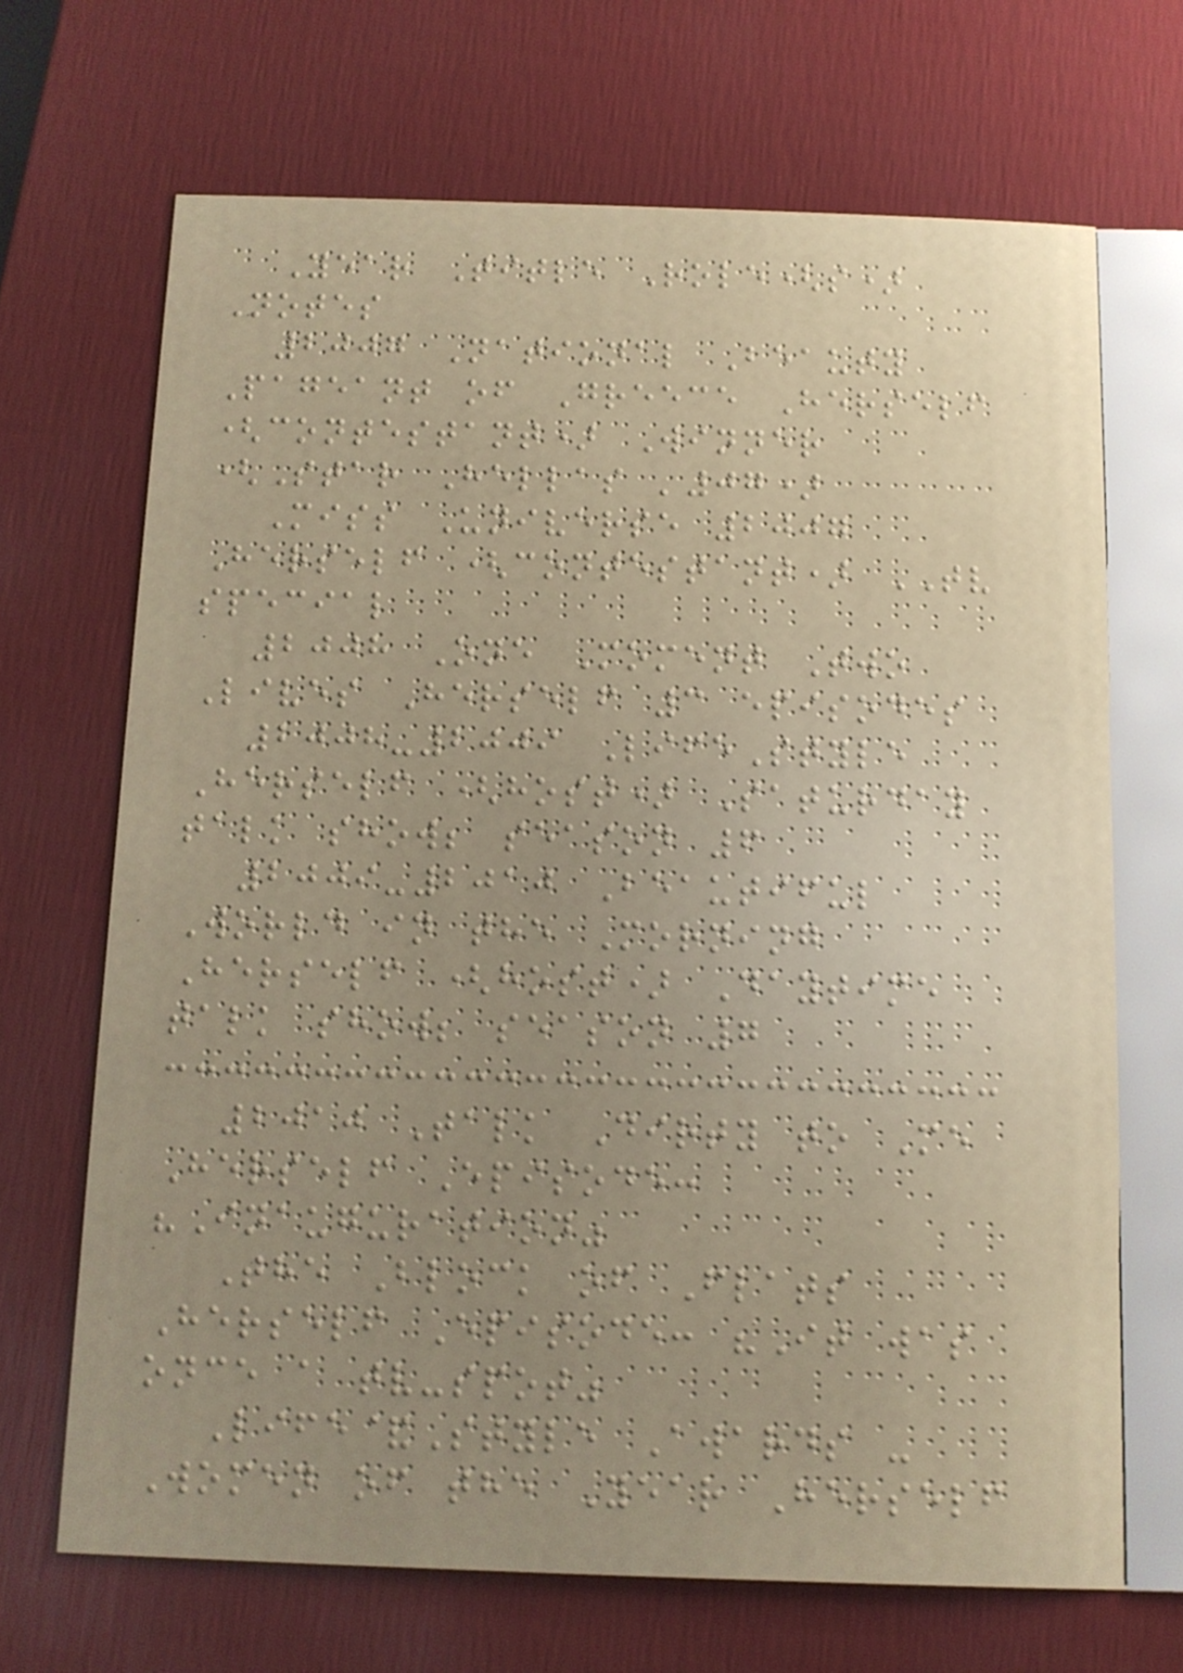Year Title Role(s)
Notes
2007 National Beauty
Pageant of Greece Herself
(contestant) Winner
(Star Hellas '07)
Miss Universe 2007
Herself (contestant) TV
special
2008 One Moment Two
Lives Herself 3 episodes
2008-2009 LifeStyle
Herself (host) Saturday
talk show; season 6
2009-2010 Beautiful
World in the Morning
Herself (host) Daytime
talk show; season 7
2010 Talk Dirty to Me
Herself Episode:
"Inauguration"
The Block of Flats
Herself Episode: "It was
once a tv-spot"
Life&Style Awards -
Women of the Year Herself
